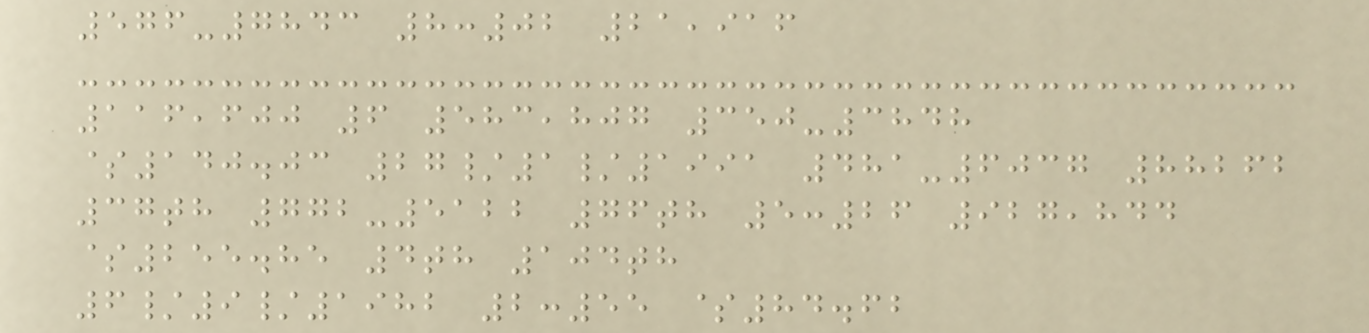576-7843 8:02 21,916
116,600 6 583,807 350-3848
$140.03 27/1/1991 481-6037 88262
37th 772-5122 76th 5:26 927,844
$255.85 4th 104th
6/9/1982 2:55 $84.62
